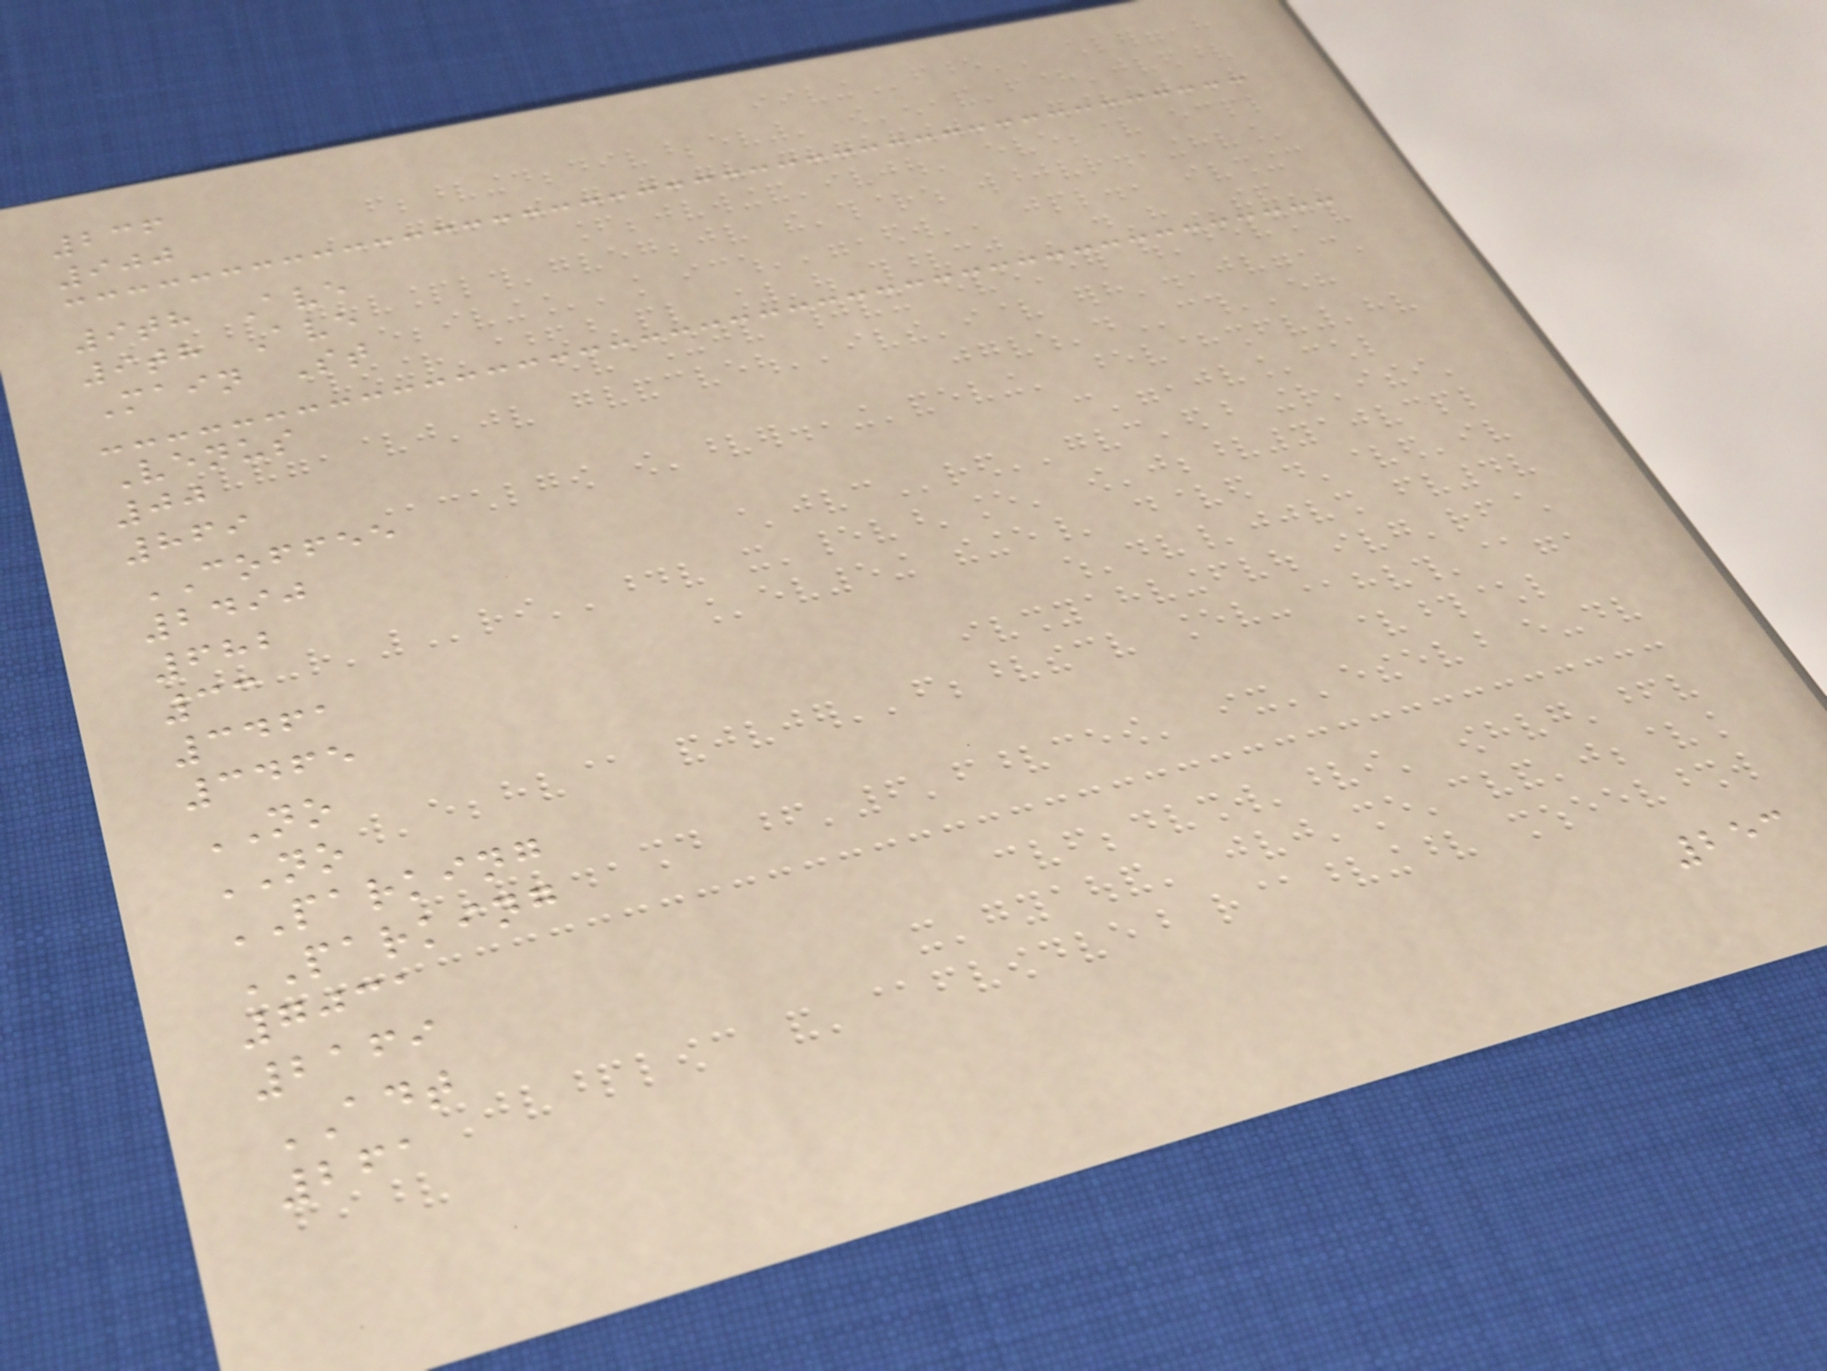236
900
9th Ave
9th Ave
Main St
Venus
00
869
COFFEE
2490
682
33
3461
3465
NO
NO
PARKING
PARKING
7031
2169
ADT
261
253
